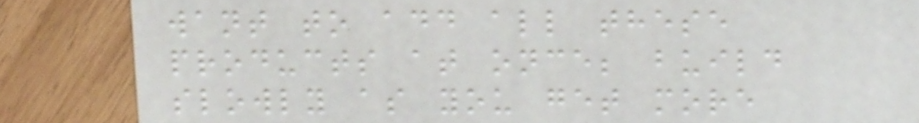want to add all these
products at once; build
slowly as you get more
